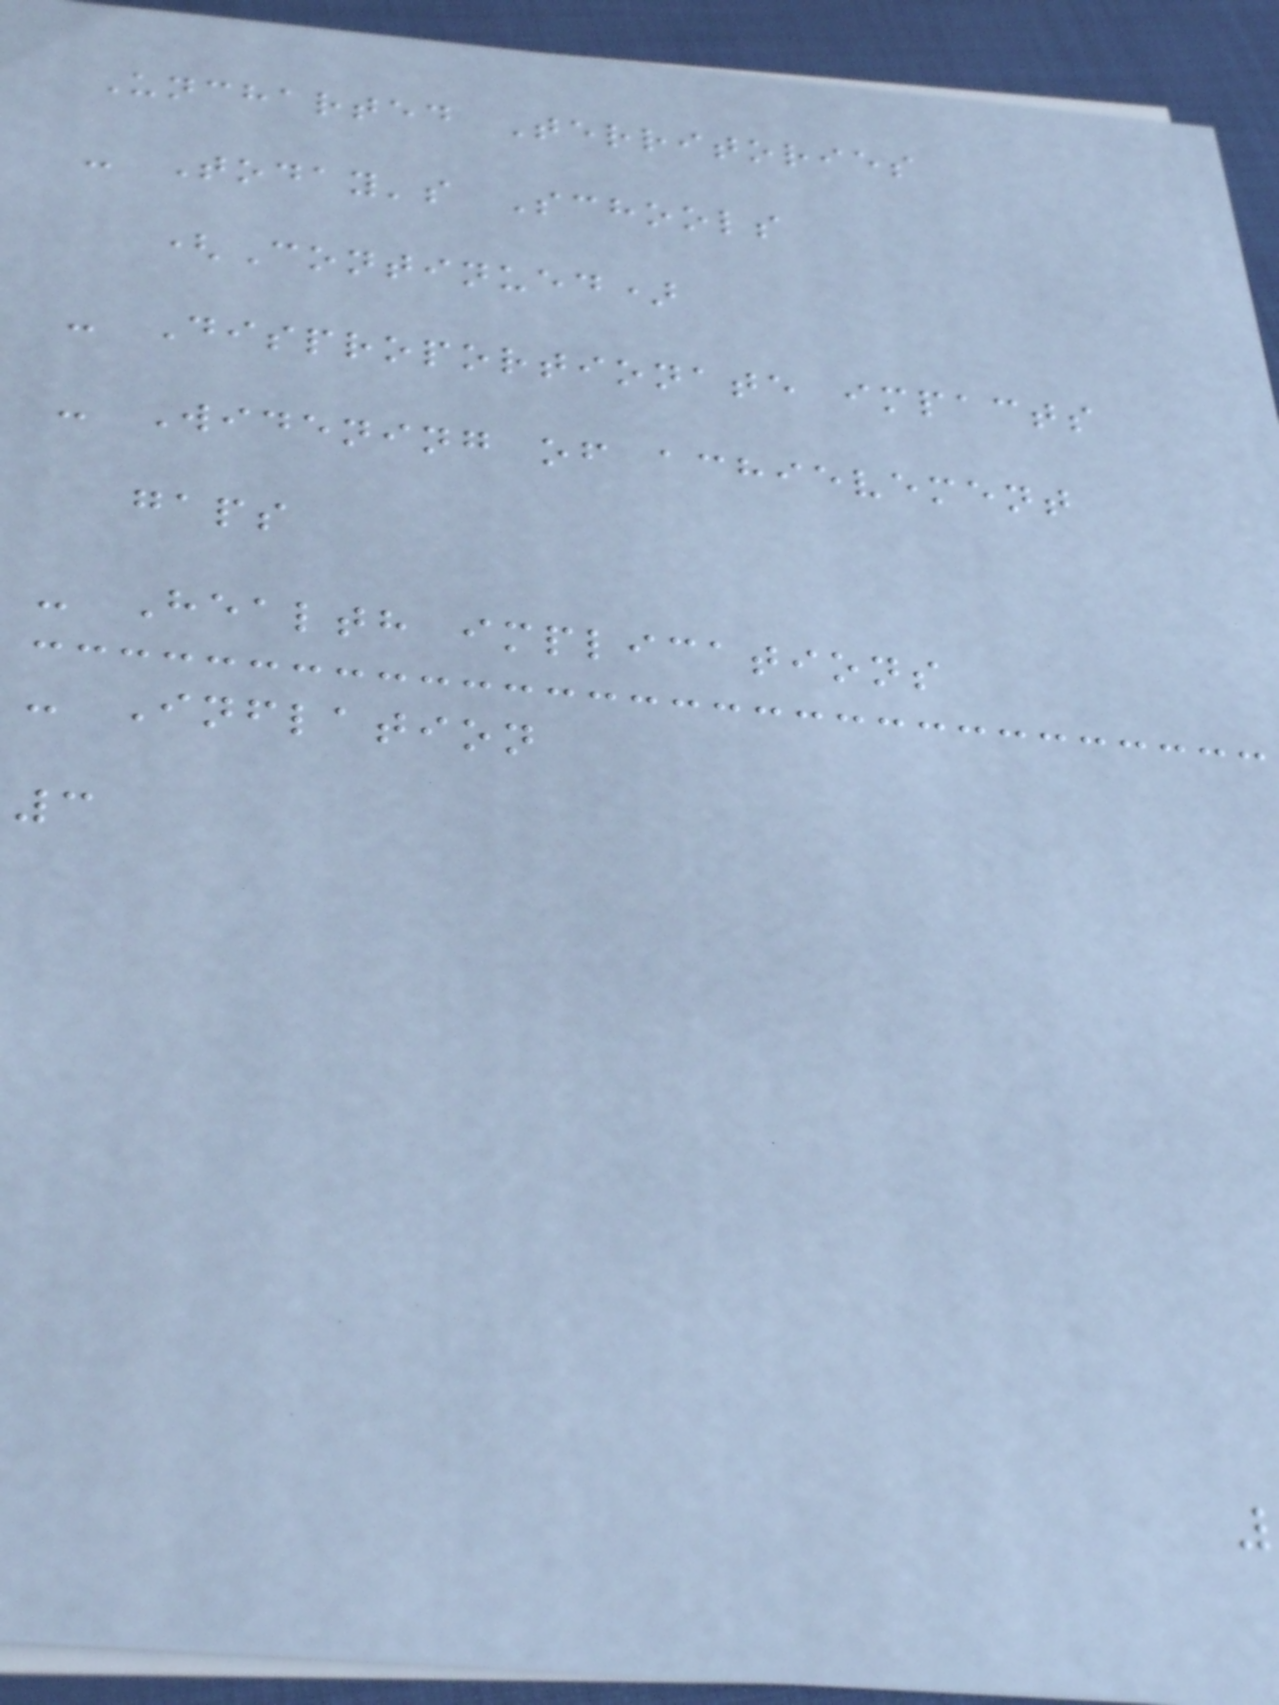Uncharted Territories
- Today's Schools
(Continued)
- Disproportionate impacts
- Widening of achievement
gaps
- Health implications
- Inflation
3
